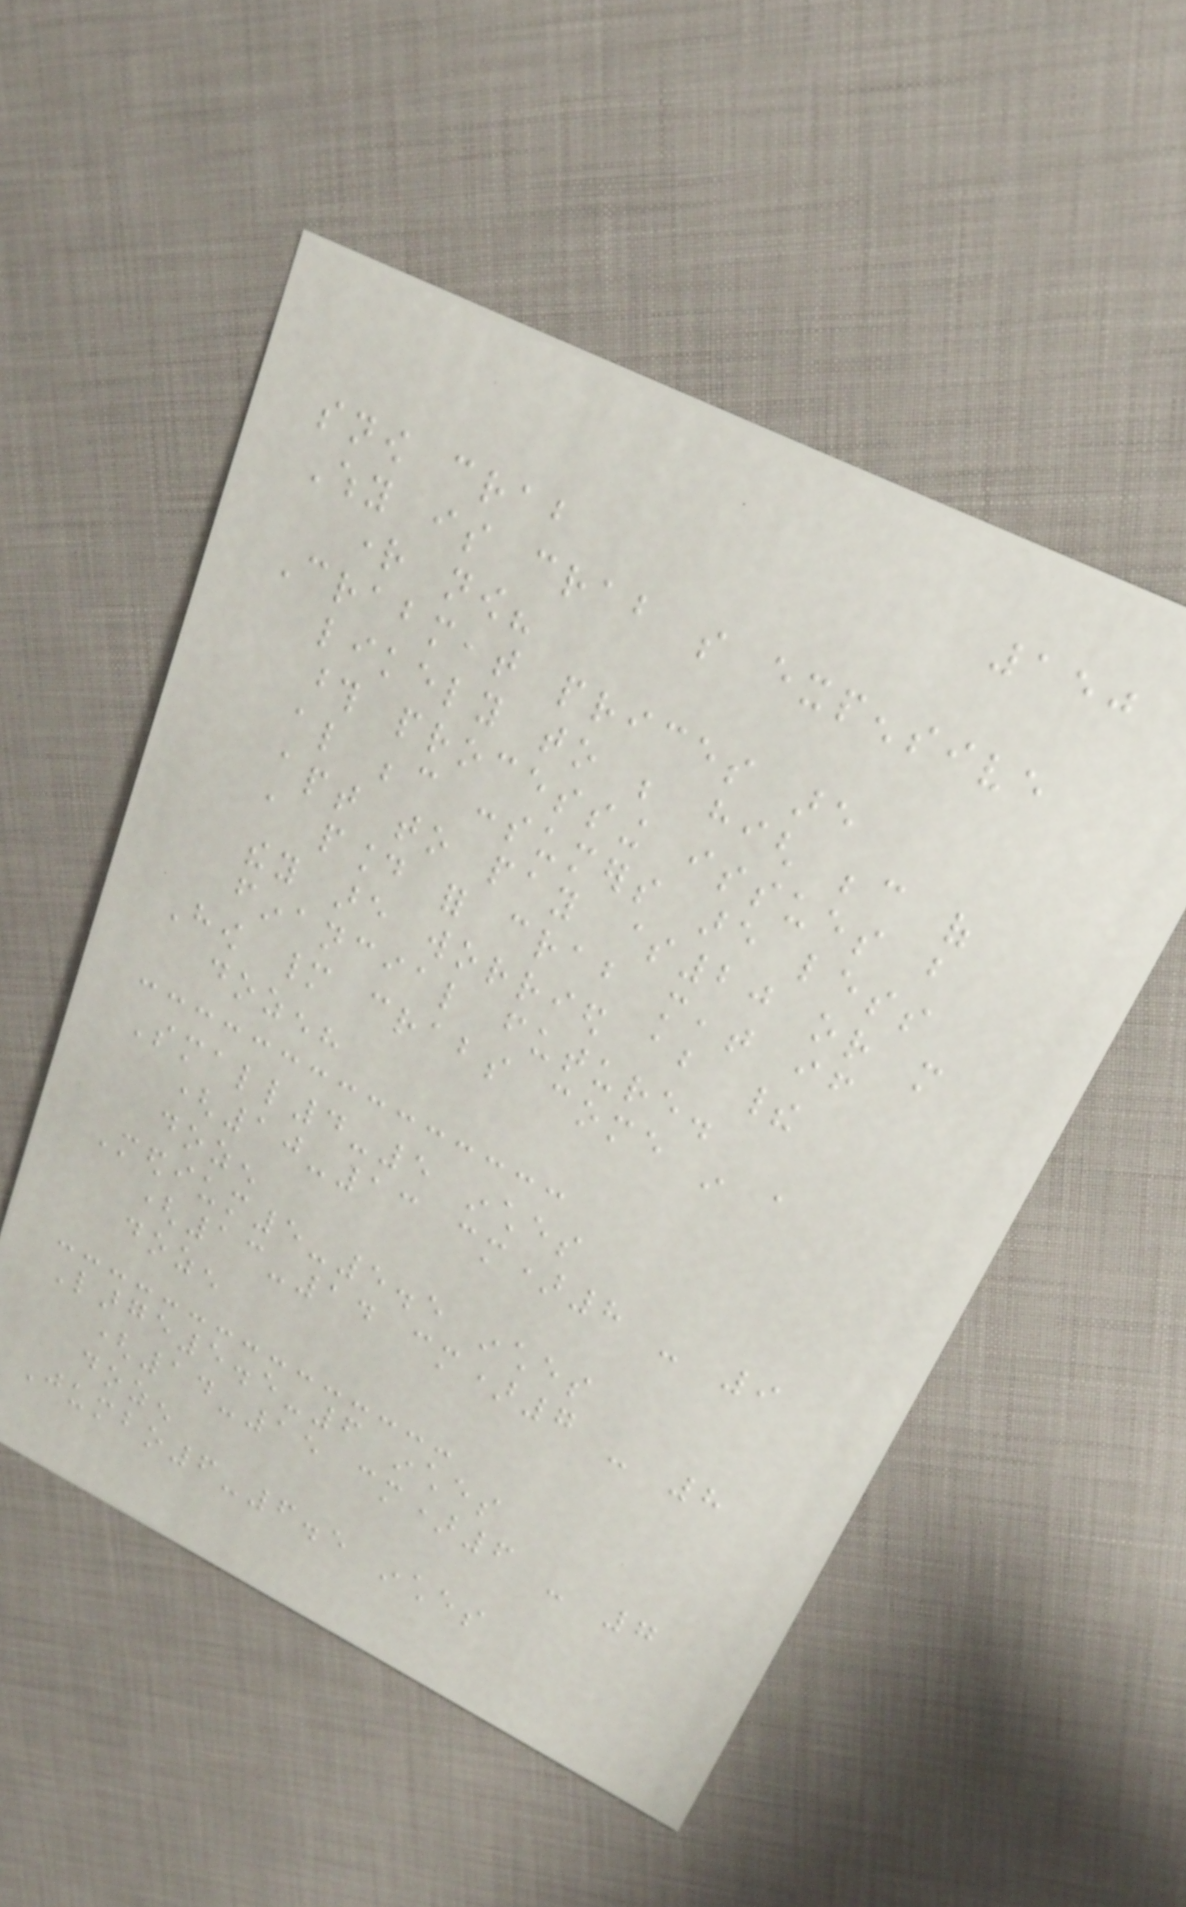150
snow crab
Why is crab so expensive
right now?
Crabmeat prices are
likely to be high because of
those processing issues but
also because consumers are less
apt to pay $20 or more
a pound for crab meat if
they are worried about their
financial future.
How many crabs come in a
dozen?
Small4-5 inches
(10-13 cm)8 - 9
dozen
Medium5-5.5 inches
(13-14 cm)7 - 8
dozen
Large5.5-6 inches
(14-15 cm)6 - 7
dozen
Jumbo6-6.5 inches
